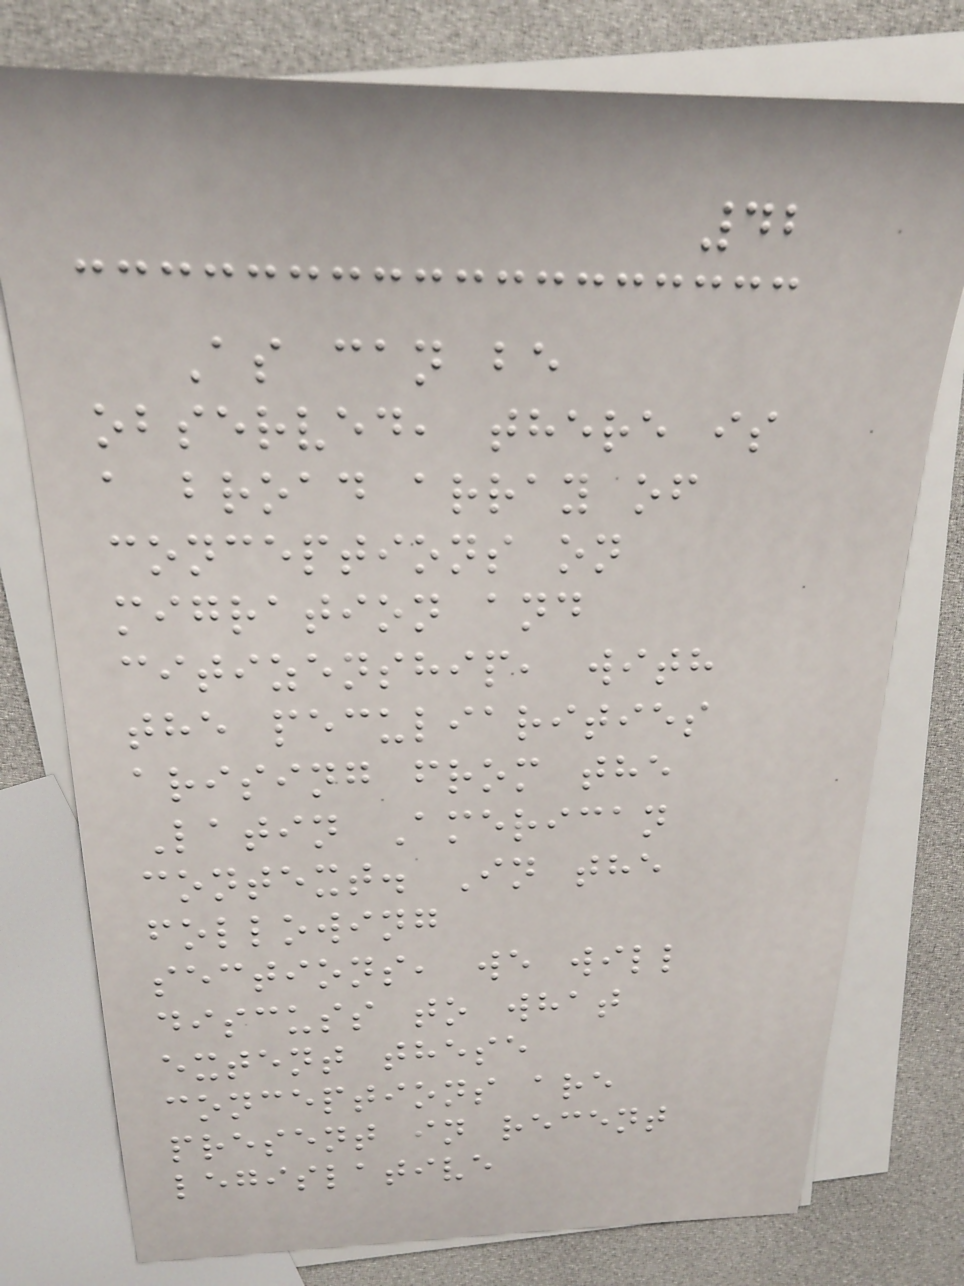42
As can be
observed, there is
a broad array of
conceptions on
migration and
citizenship, with
the peculiarities
arising from the
Latin American
context. In the
following
sections, we will
discuss to what
extent these
conceptions are
present in recent
legislative
